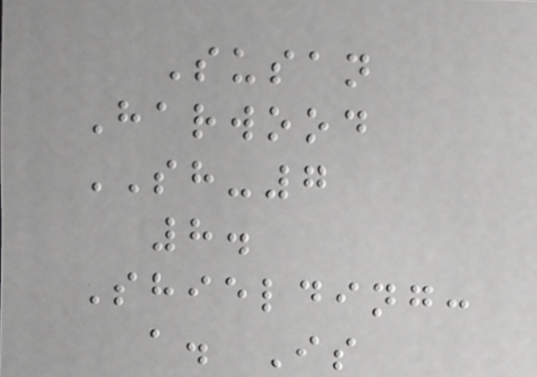Susan
Harwood
SH-7
8.
Shielding:
a. Is
